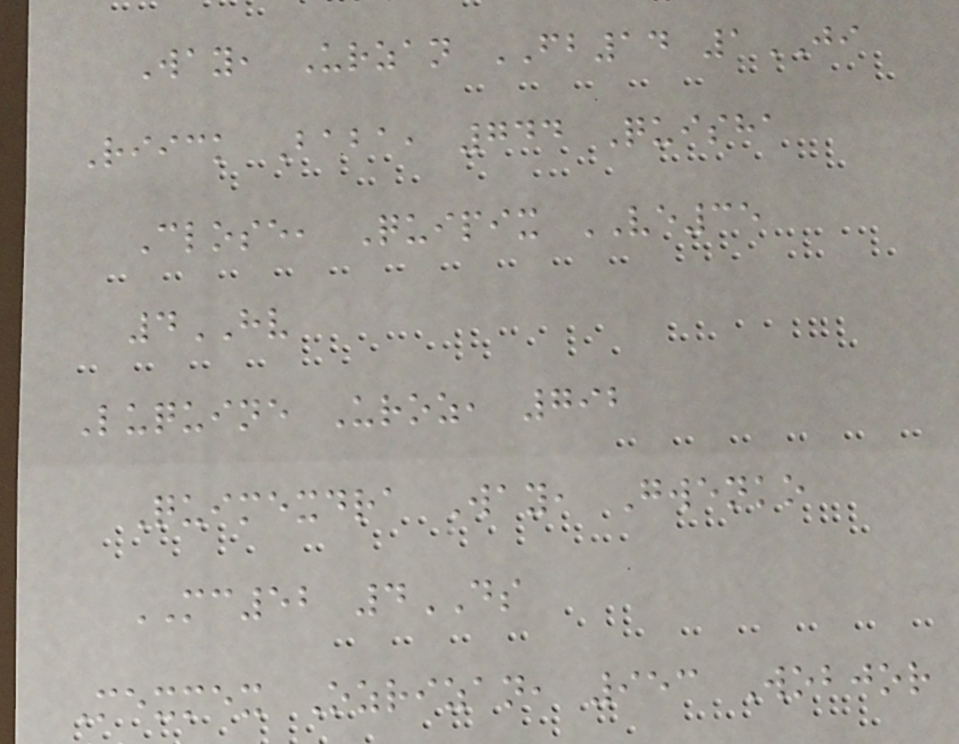Way, Urzan FB14 1JI
Riick Baba, 744 Quisha
Close, Quipix VE35
4HV
Luquine Uroz, 792
Quimexdra Way, Gwenko
MC52 4DS
Mexmex Ozrizan, 953 Wobjor
